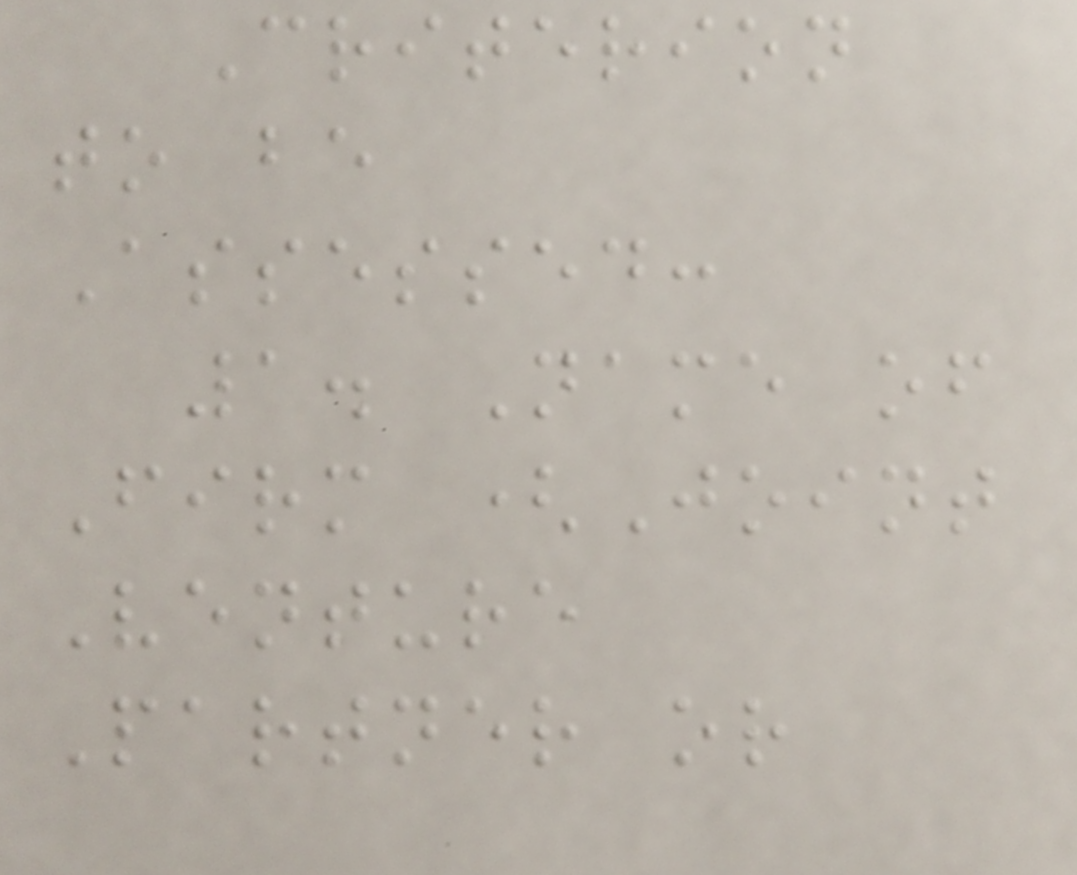Criterion
to be
Assessed:
1. Name of
Firm (Joint
Venture
Partner or
